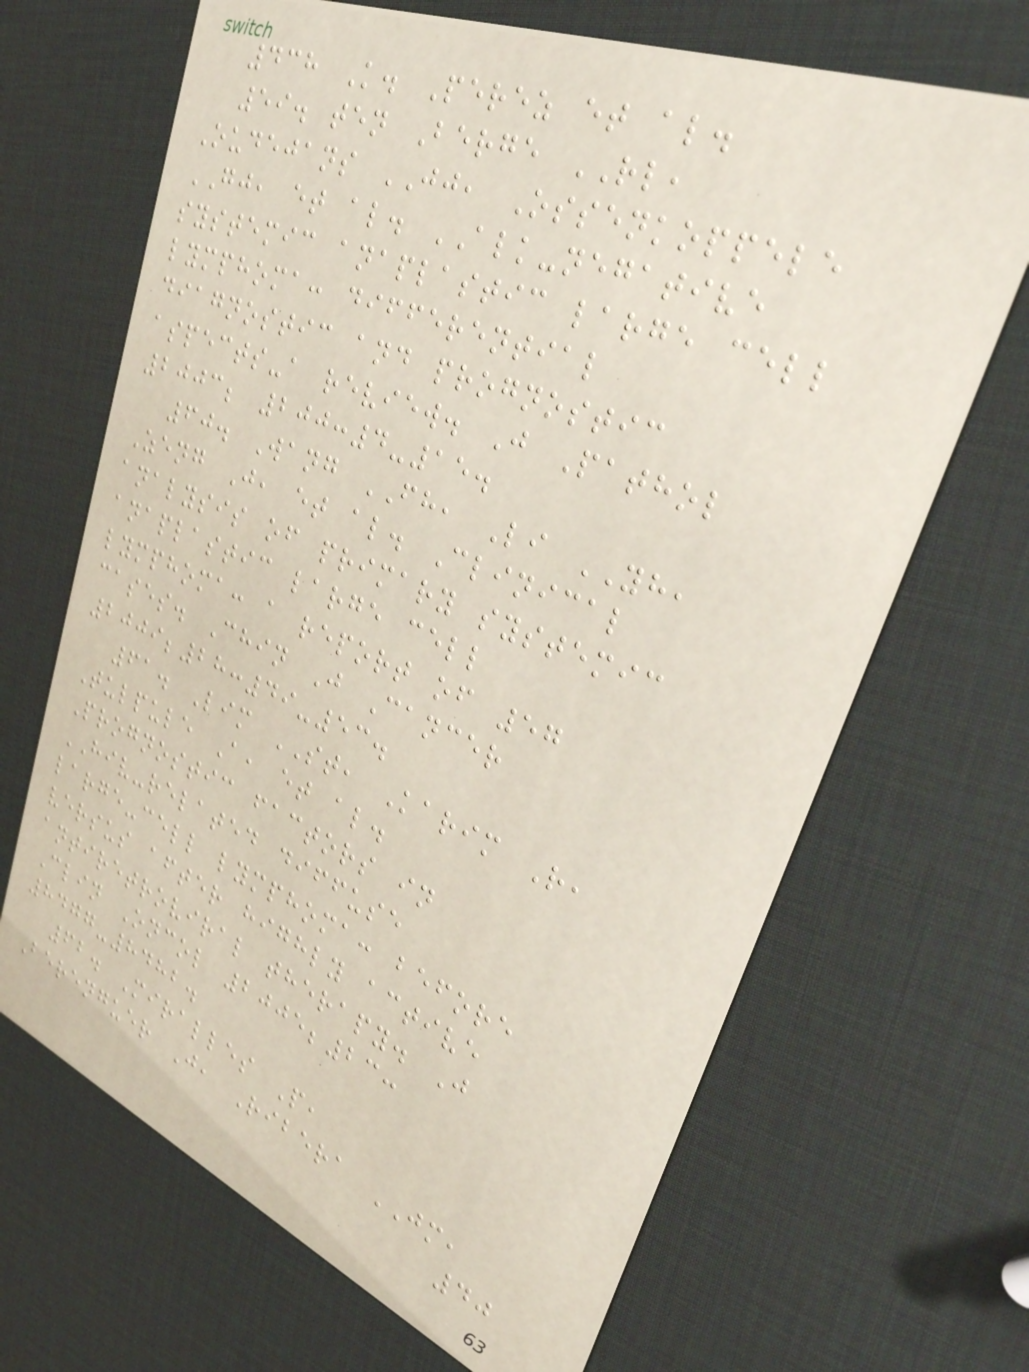438 K. Perez et al.
59. ten Berge RL,
Oudejans JJ, Ossenkoppele
GJ, et al. ALK-negative
systemic anaplastic large cell
lymphoma: differential
diagnostic and prognostic
aspects-a review. J Pathol
2003; 200:4-15.
60. Wang FH, Li YH,
Zeng J, et al. Clinical
analysis of primary systemic
anaplastic large cell
lymphoma: a report of 57
cases. Chin J Cancer
2009;28:49-53.
61. Lim ST, Karim R,
Tulpule A, et al.
Prognostic factors in
HIV-related diffuse
large-cell lymphoma: before
versus after highly active
antiretroviral therapy. J
Clin Oncol 2005;23:
8477-8482.
62. Miralles P,
Berenguer J, Ribera JM,
40
